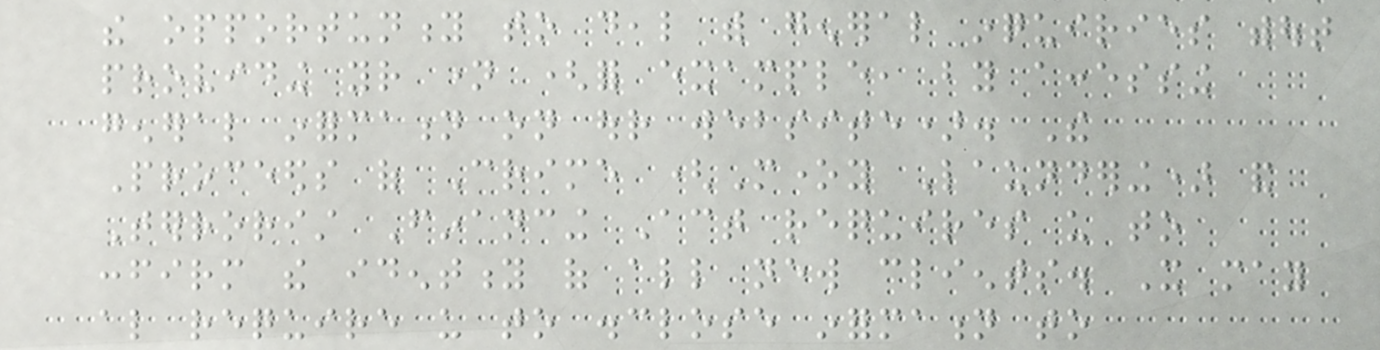the opportunity to deal with general inquiries without
providing your name (for example, by accessing
general information on our website). The
Proceeds of Crime (Money Laundering) and
Terrorist Financing Act requires us to
confirm the identity of all new clients. It may
also require us to disclose information to
